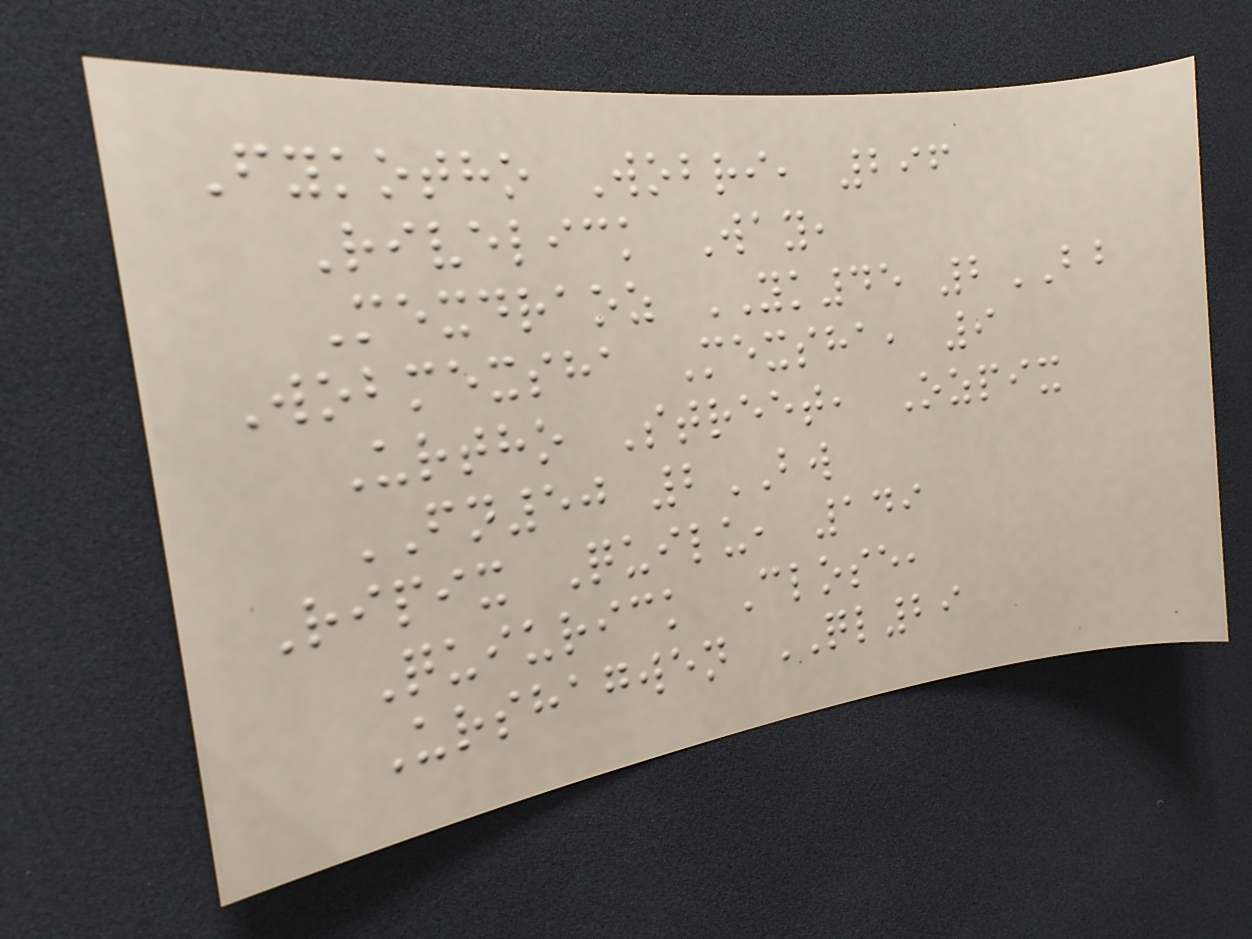Fykotho Wobri, 296
Rivelick Way,
Mexdraoz YK45 2BB
Wobmexsha Mexsha, 9
Urtho Street, Ozpix
FN50 2BW
Ripix Quilu, 149
Quiurick Close,
Urshagwen QL29
